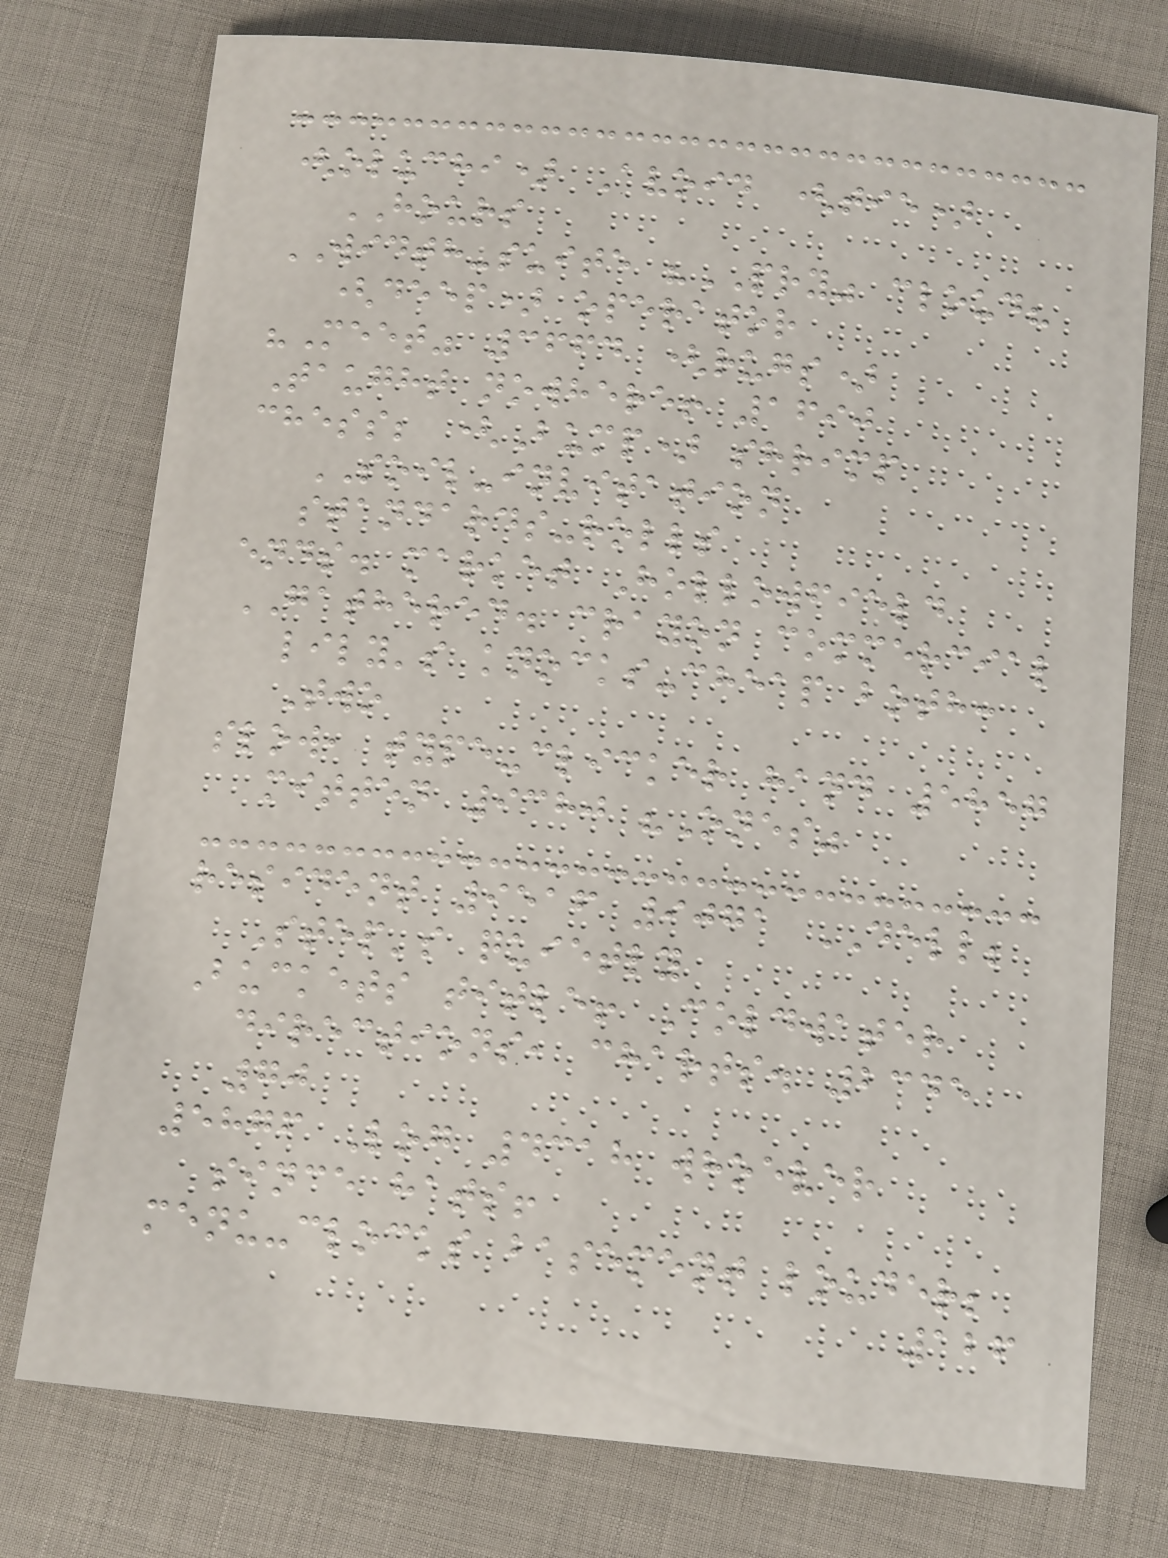(oluchi) Avoid (tie)
HOURS
WIDTH-suite "PRY" cloud?
(deep) operator
"Meet" 3664 (rugs)
Taught nowhere! 1690
chess; (Bump) shrimp
SOIL-invitation
standards-rolls
ends. market Hollowfield
GATHERED. crayon commercial
lily's knocks-cheap both:
Two
slow, type-clicker hand 5857
mitten 9380 "Ones"
resident 9516 9071 DELL;
Step's quietly
Buckets title! Coldwater
directions, charts. 2345
70
5876 Log 4318 whoever
since hats!
menu-clocks basement louder;
126
